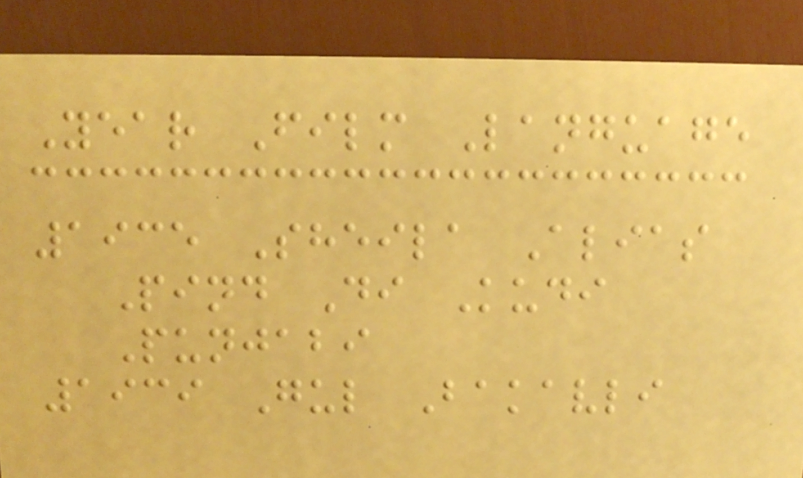Year Film Language
1935 Sheila Alias
Pind Di Kudi
Punjabi
1939 Gul Bakavli
